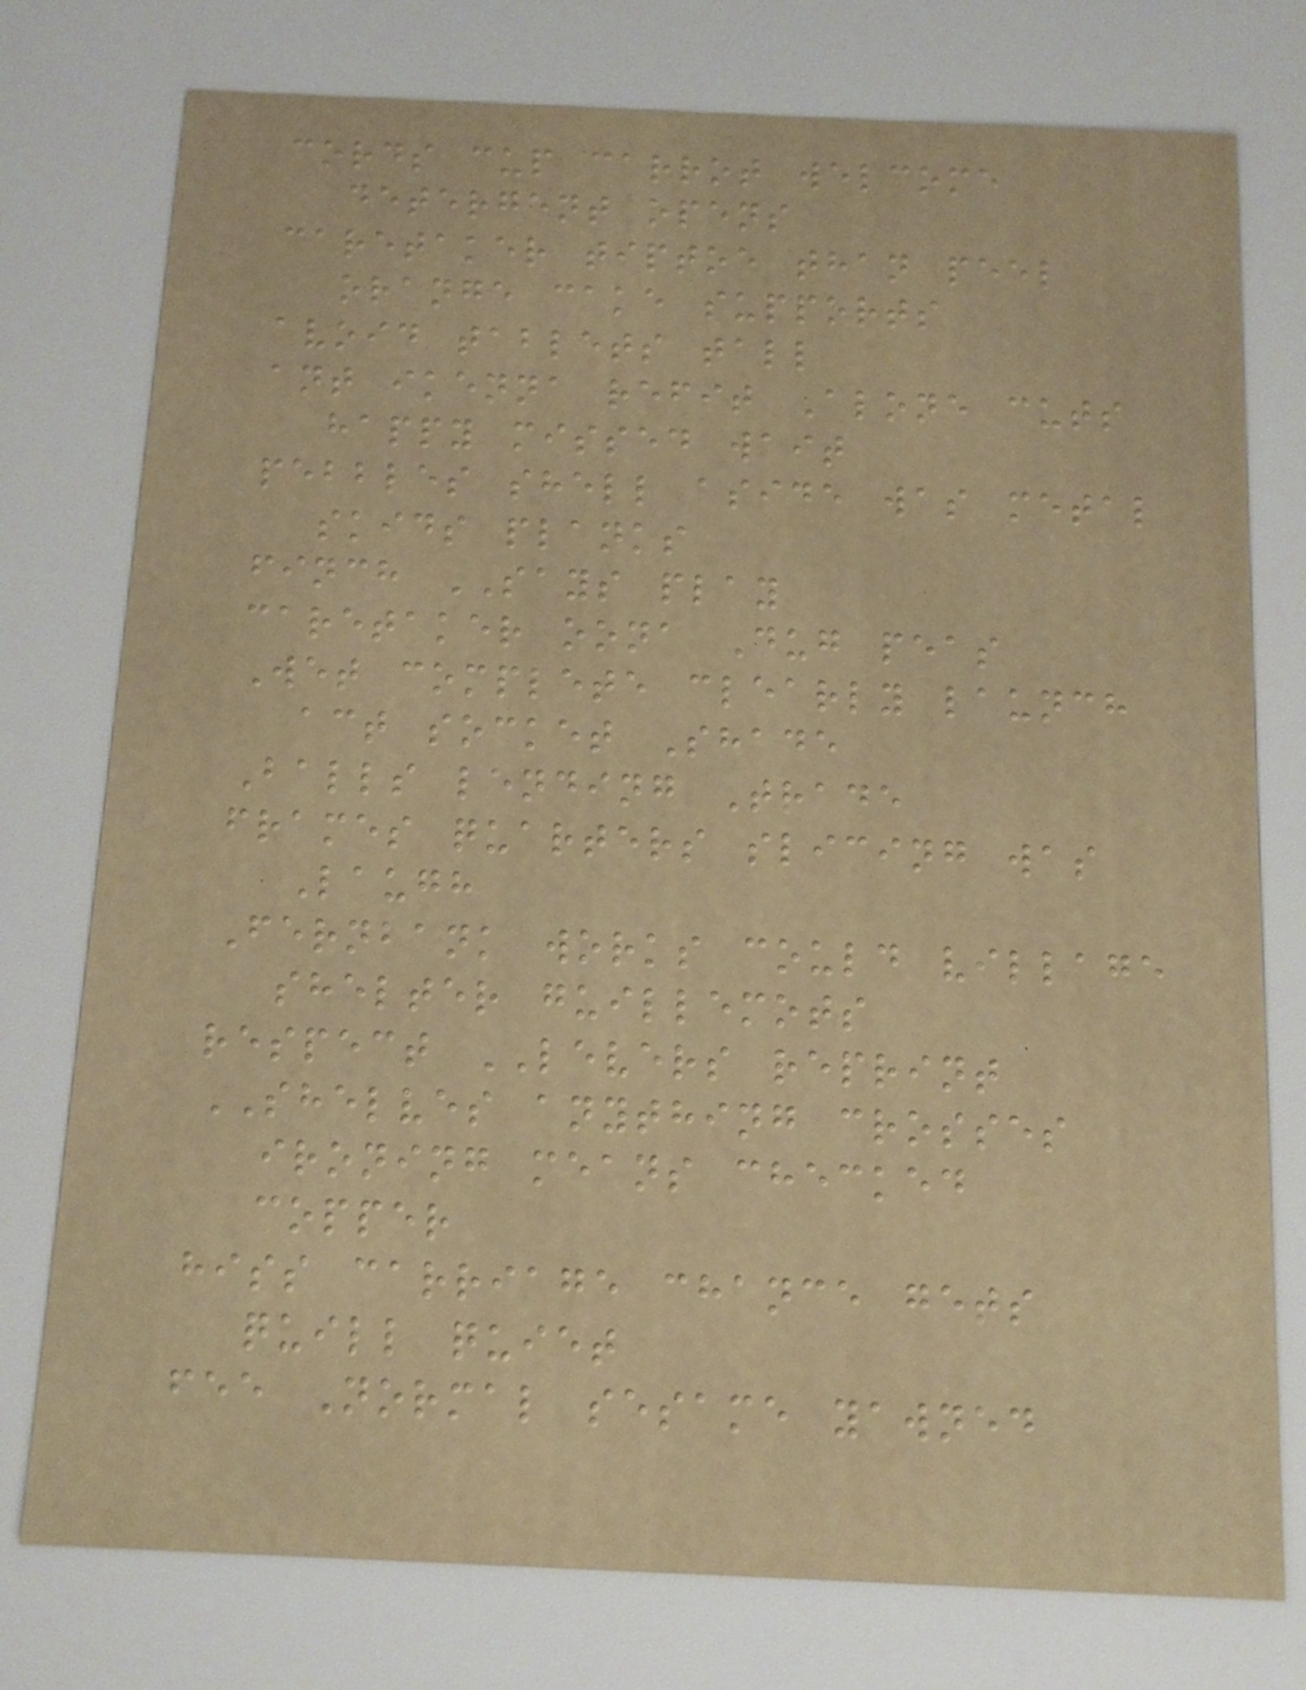cords cup carrot welcome
detergent opens
caretaker tiptoe than peel
orange cake supports
avoid tablets tall
ant ikenna refit Alone cuts
happy missed wait
pebbles shell aside was metal
skids planks
finch SAYS play
caretaker oona Dug peas
Wet complete clearly launch
act socket Shade
Balls lending Trade
frames quarters slicing was
Laugh
Fernbank works could village
shelter guillemots
respect LEVERS reprint
SHELVES anything crosses
ironing means checked
copper
hiss carriage chance gets
quill quiet
fee Normal sesame yawned
